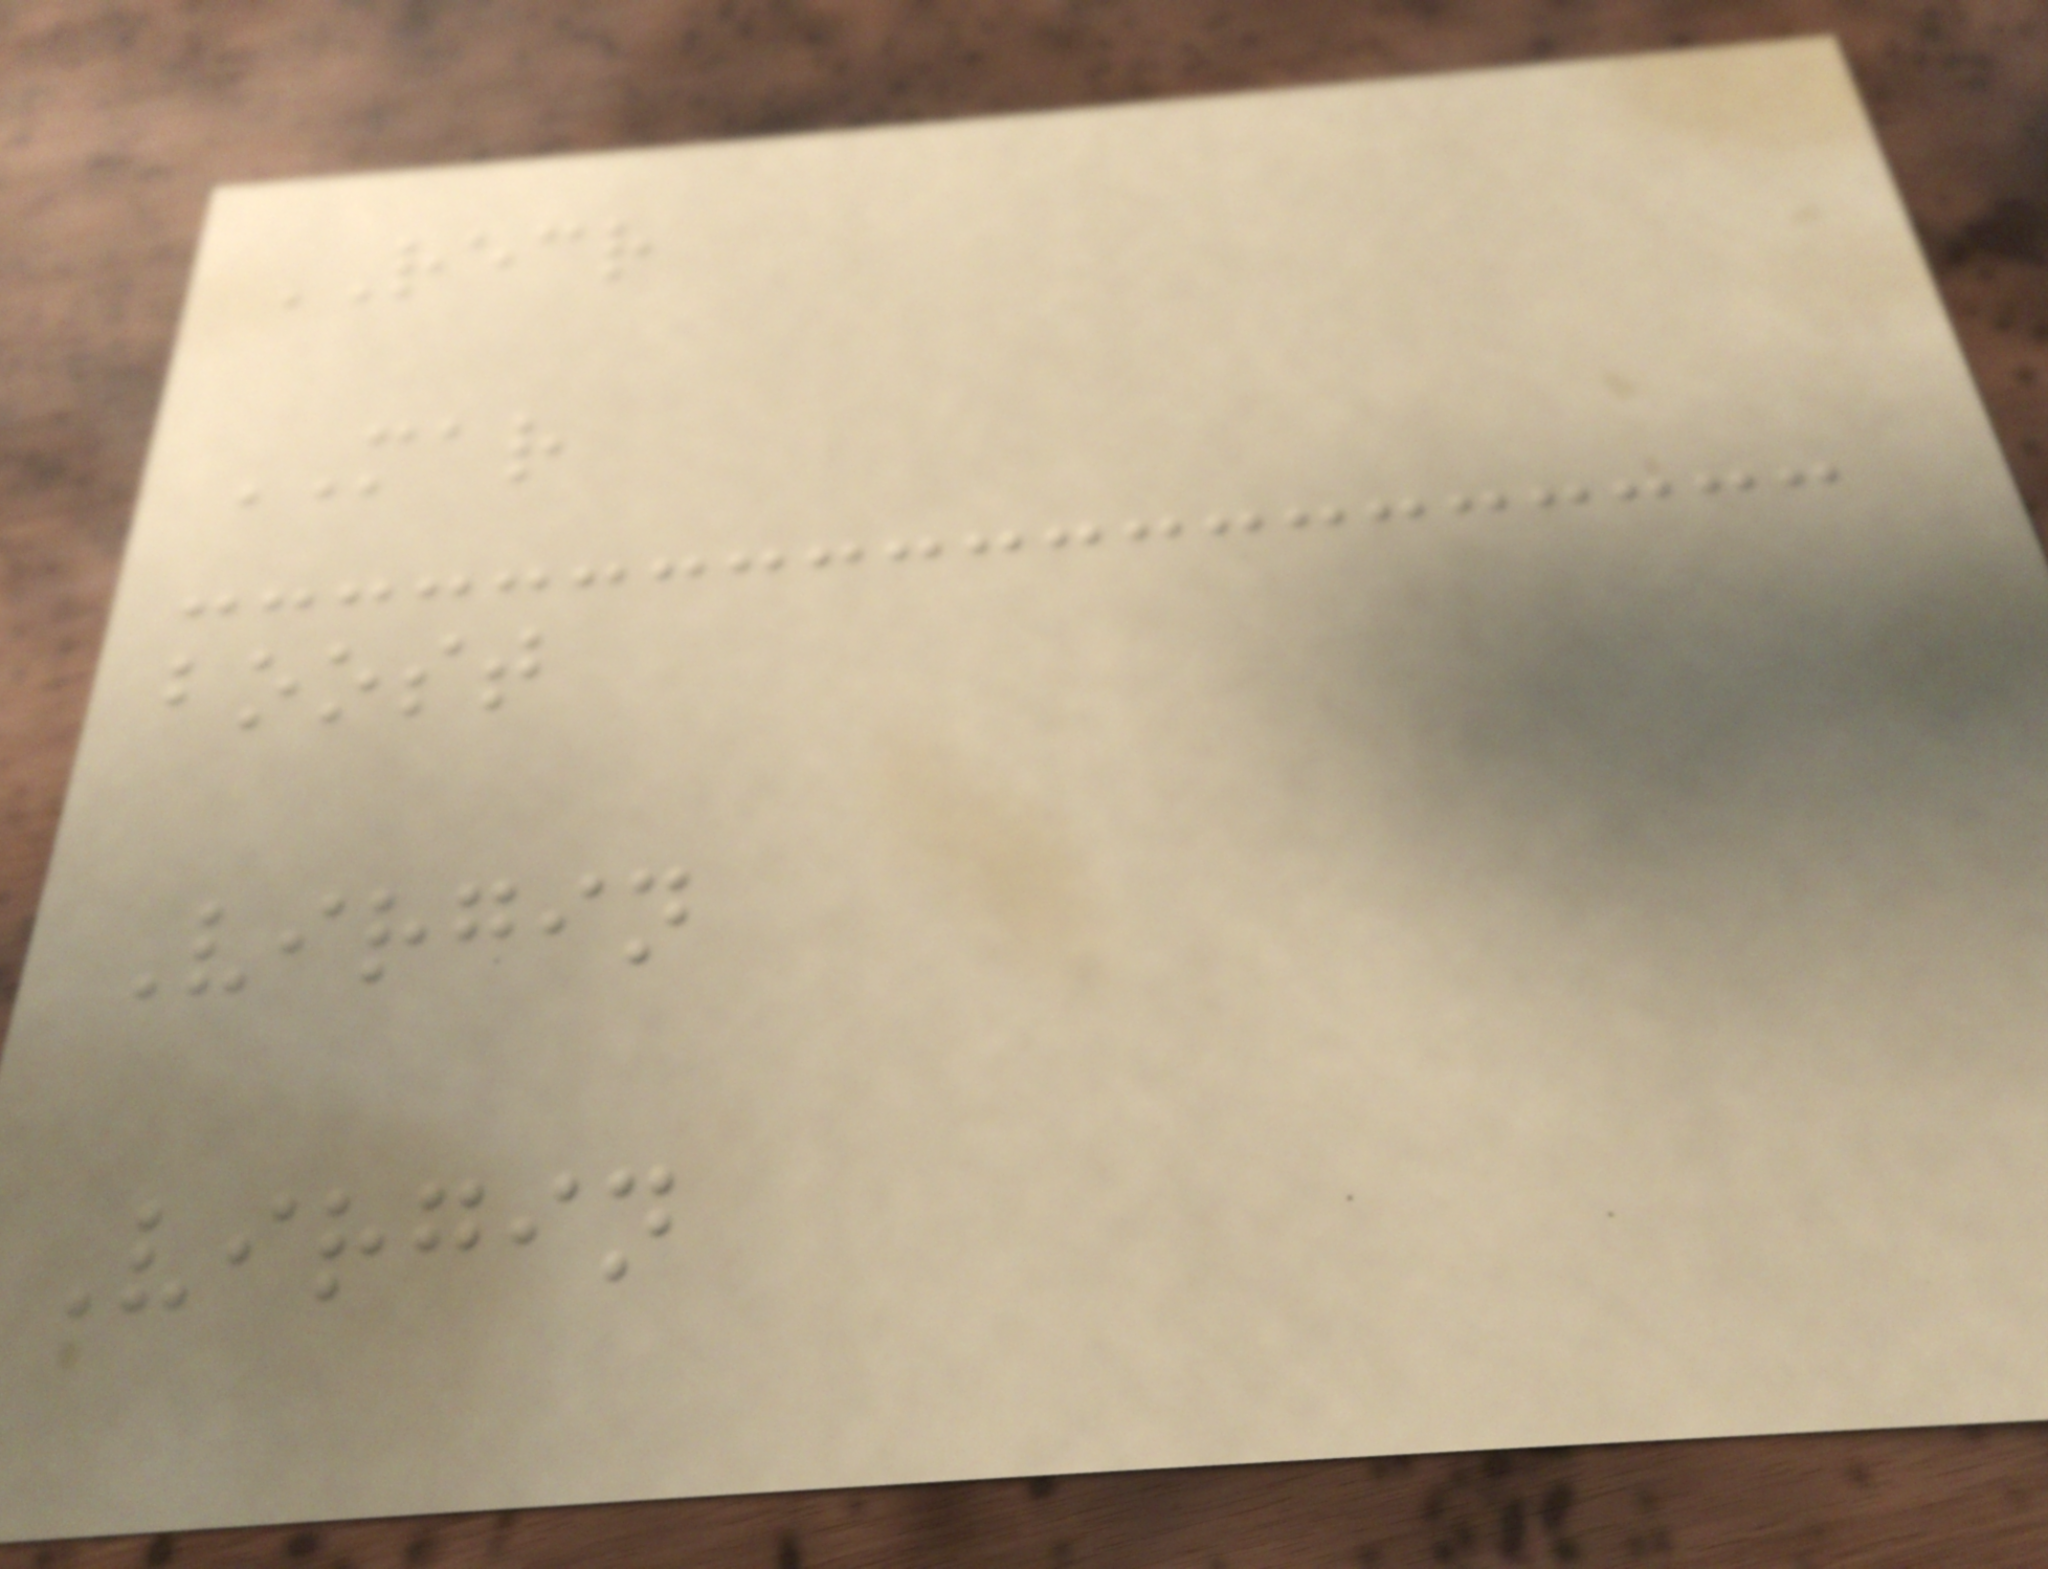RECR
MAR
boost
Virgin
Virgin
